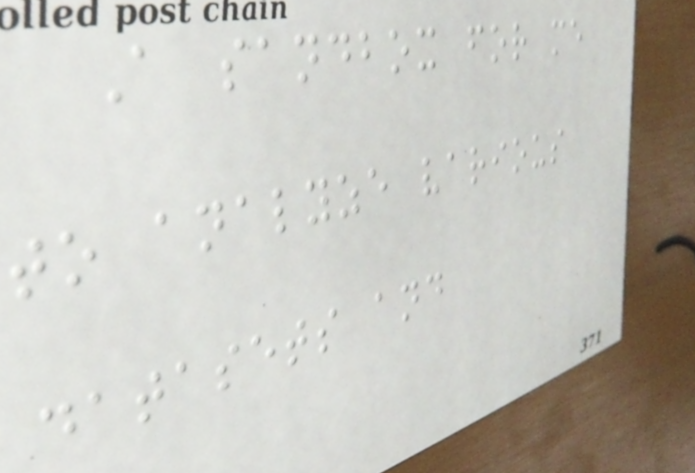A sandbox for me
to analyze various
datasets and
